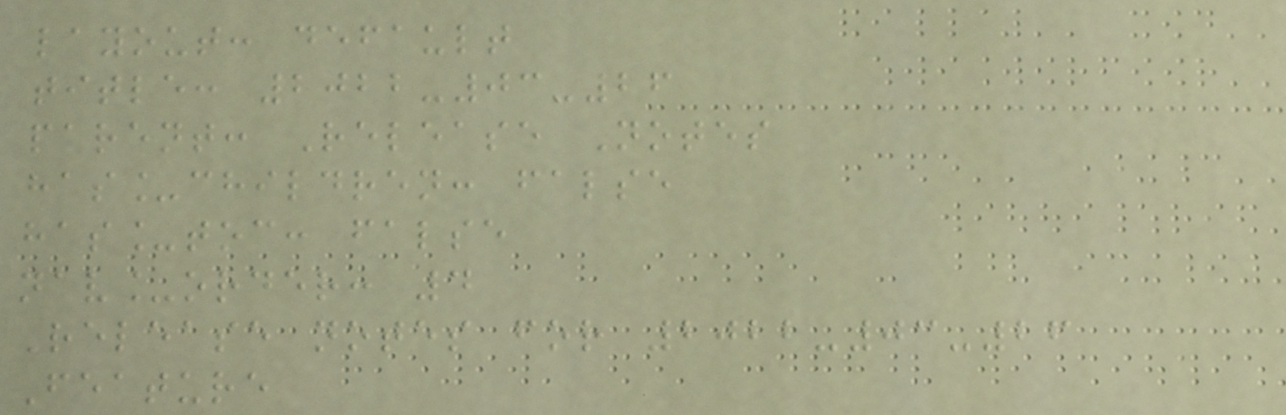layout: default
title: 2022-03-26
parent: Release Notes
has_children: false
has_toc: false
nav_order: 4
Release notes for 2022-03-26
Feature
